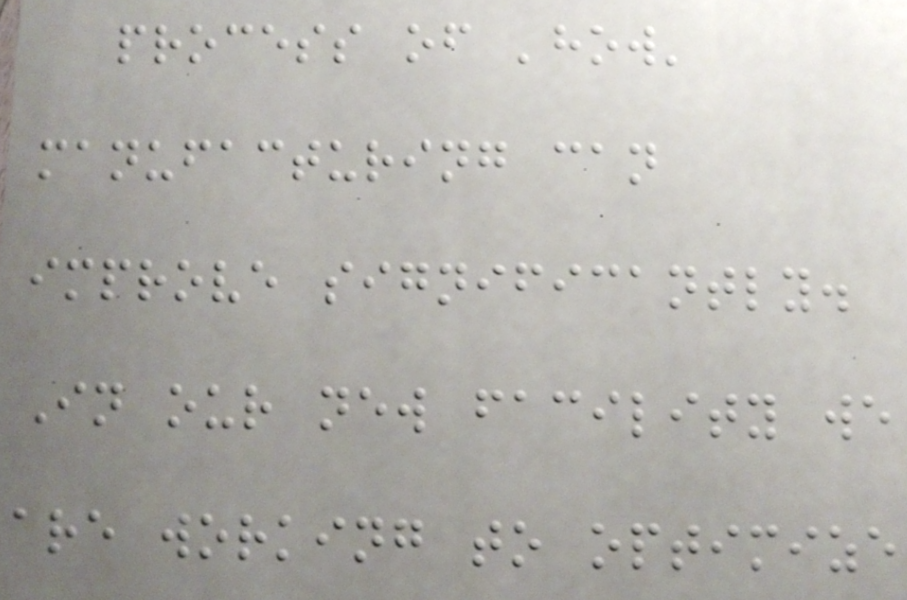process of 'how'
manufacturing can
improve significantly.
In our new facility we
are working to optimize
